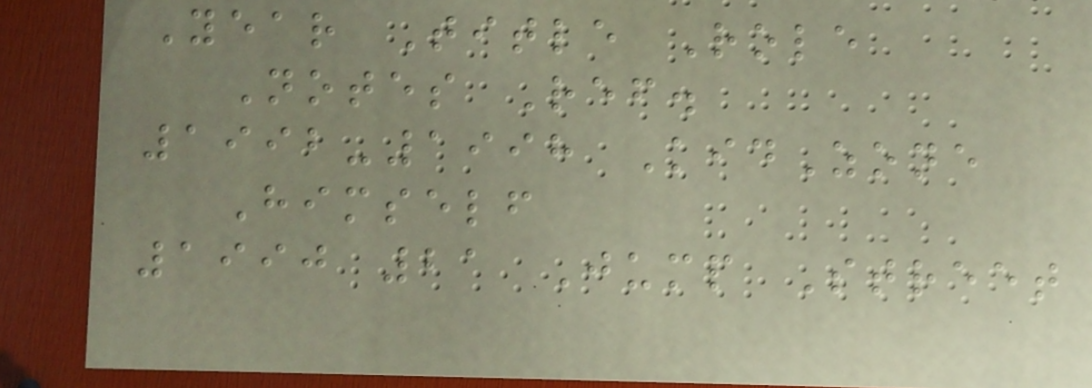Year Title Role
Notes Ref.
1992-1998 KidZone
Himself
1990 21 Jump Street
